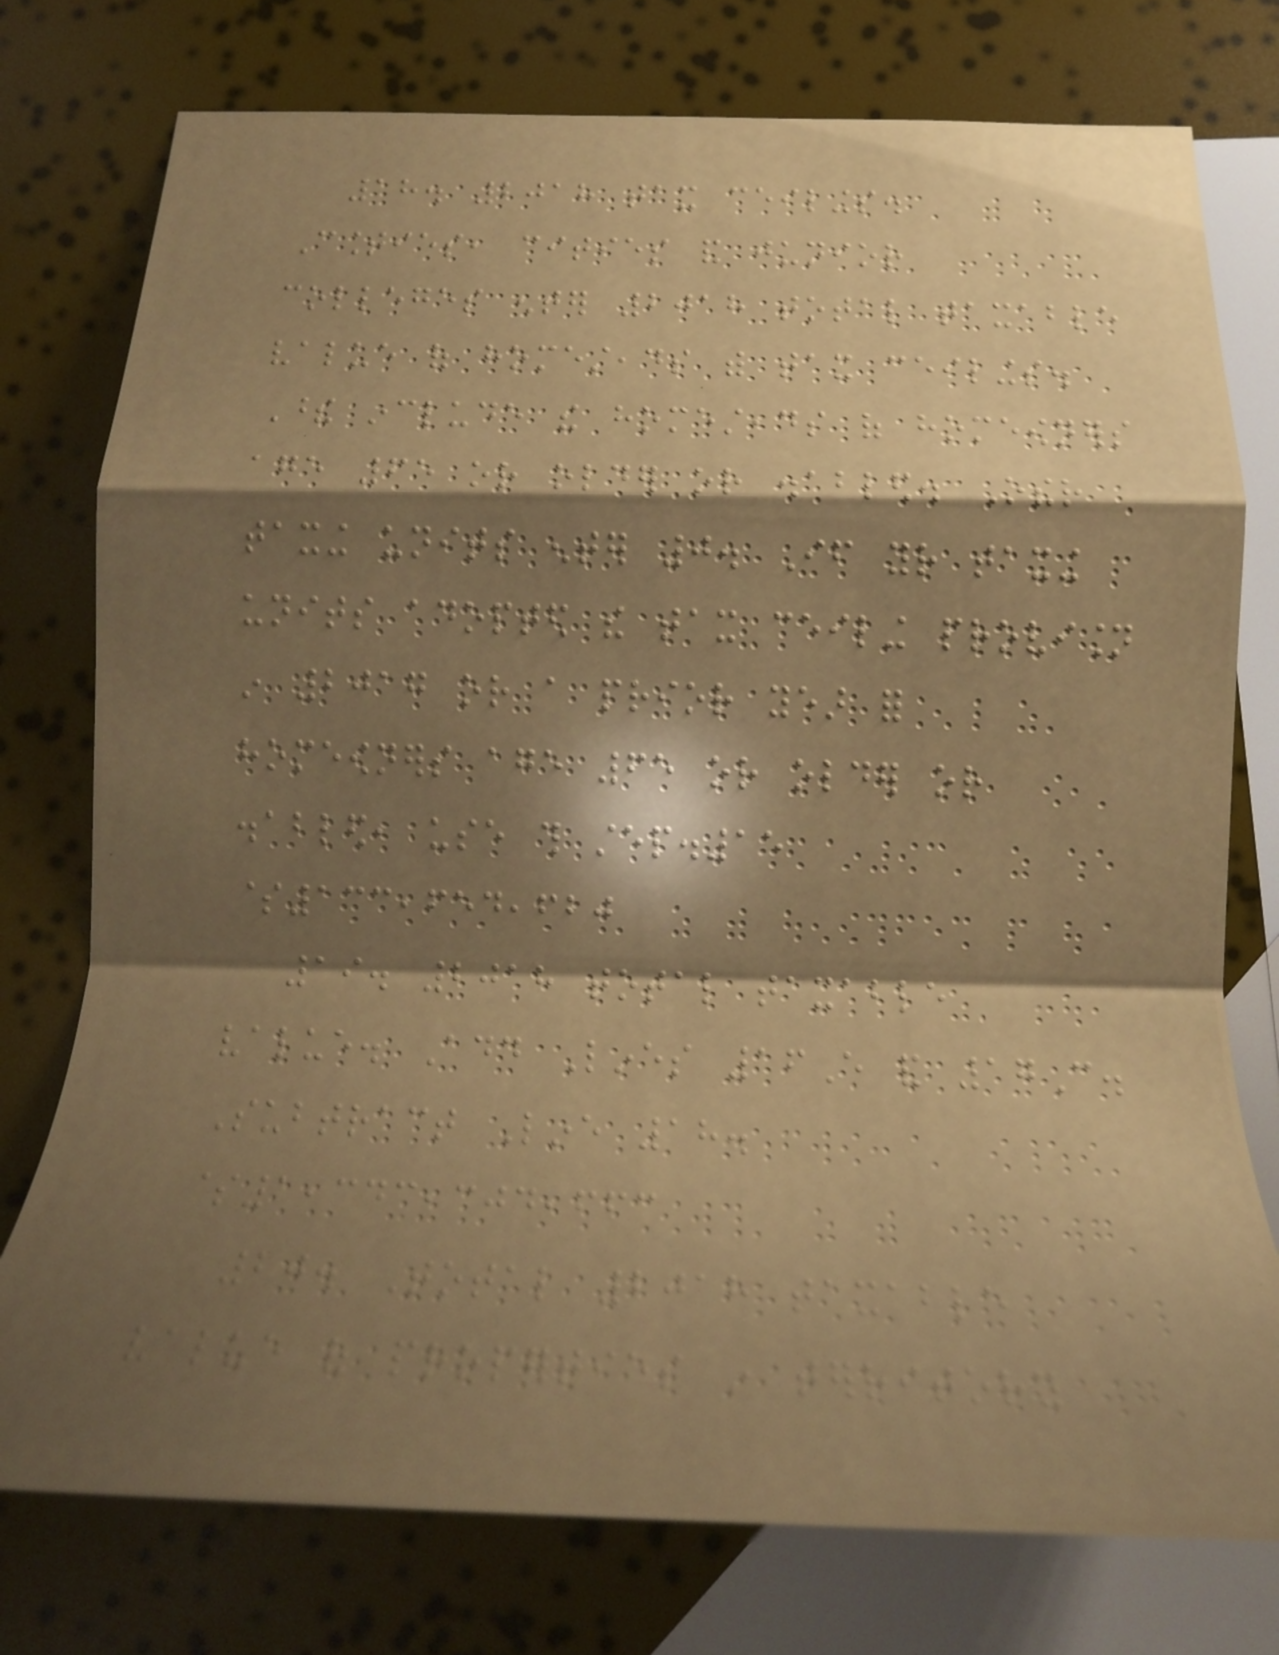18. 2018 tax ceilings.
Counties, cities and junior
colleges enter 2018 total taxable
value of homesteads with tax ceilings.
These include the homesteads of homeowners
age 65 or older or disabled. Other
taxing units enter 0. If your taxing
units adopted the tax ceiling provision
in 2017 or a prior year for
homeowners age 65 or older or
disabled, use this step.15
$133,654,620
19. 2018 total taxable
value. Add Lines 16E and 17C.
Subtract Line 18.
$1,343,304,663
20. Total 2018 taxable
value of properties in territory
